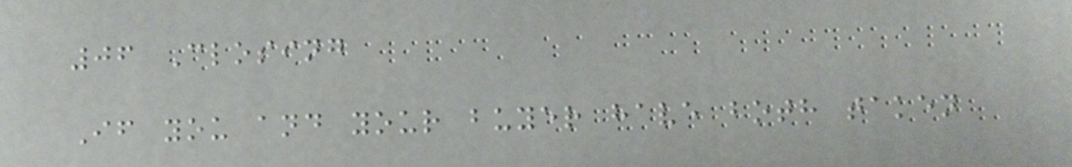06 Closing
If you and your buyer have both taken
